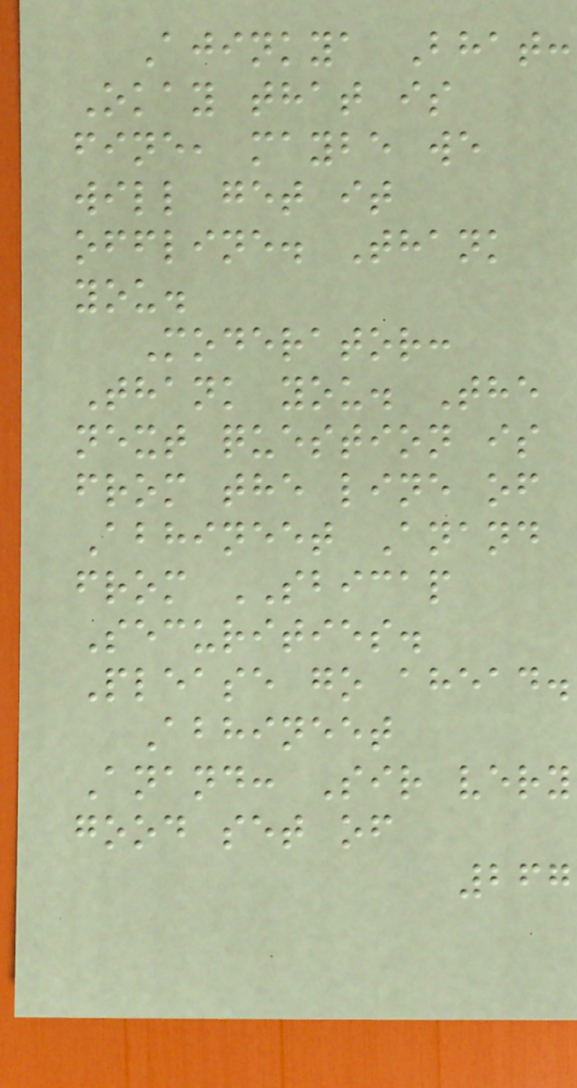Ajinkya Bhat:
Okay that is
fine, maybe we
will get it
offline. Thank
you.
Moderator:
Thank you. The
next question is
from the line of
Abhineet Anand
from SBICAP
Securities.
Please go ahead.
Abhineet
Anand: Sir very
good set of
267
